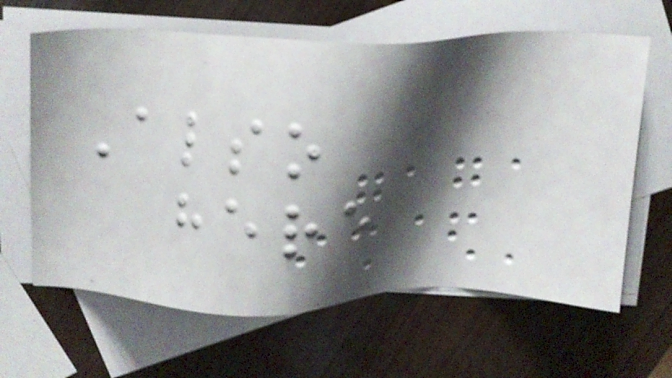Also
here
